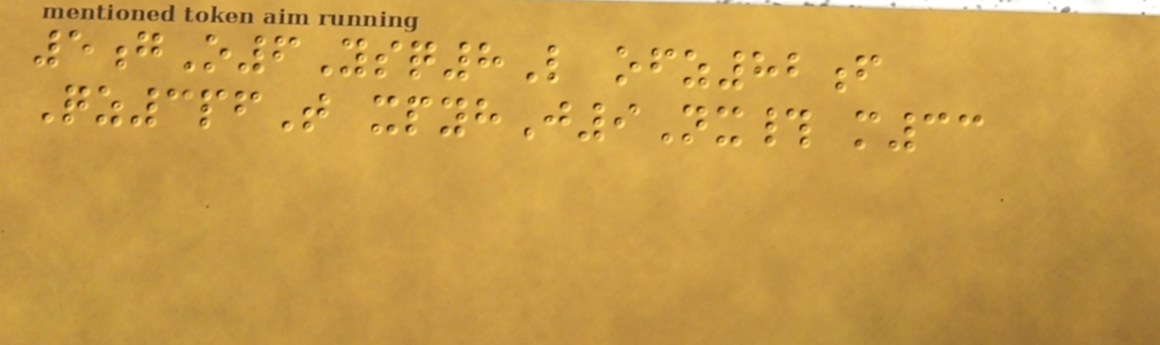5gO6Ysq8L ofz82f
Qz3pfT xpyhJ9Nx# m33
